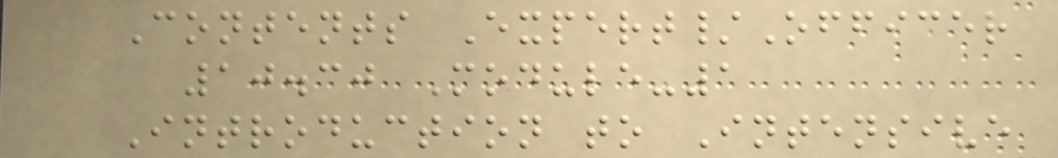Contents Expert/Officer
10.30 Module-1
Introduction to Intensive
